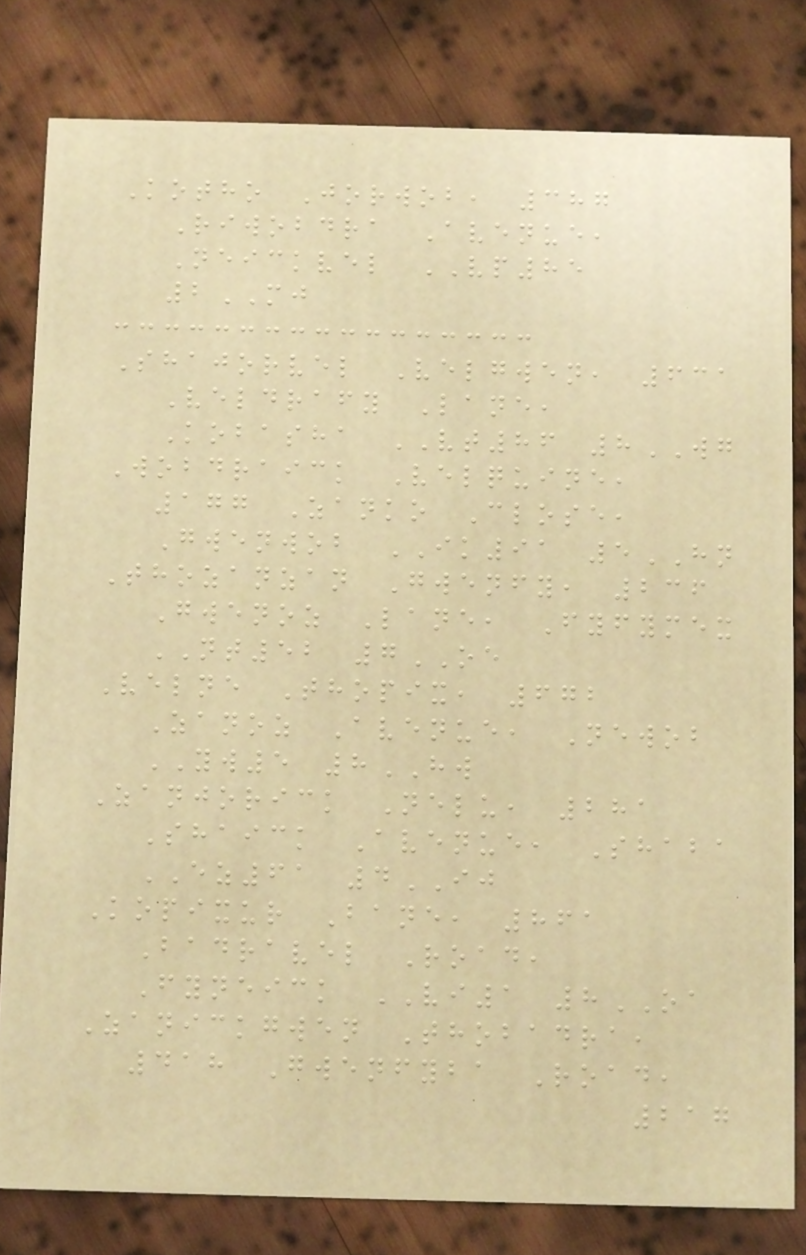Kotho Jorwob, 387
Riwobdra Avenue,
Neickvel VP85
2MJ
Shajorvel Velgwen, 631
Veldrafy Lane,
Kobasha VT86 8WG
Wobdraick Velquine,
177 Zanko Close,
Gwenwob IK91 5HN
Thozanzan Gwenfy, 236
Gwenoz Lane, Fyfymex
NT52 7OE
Velne Thopix, 672
Zanoz Avenue, Newob
YW5 8HW
Zanjorick Nelu, 281
Shaick Avenue, Shaba
EZ61 4IJ
Kopixur Bane, 861
Badravel Road,
Fyneick VI1 8OA
Zanickgwen Thobadra,
418 Gwenfyba Road,
217
